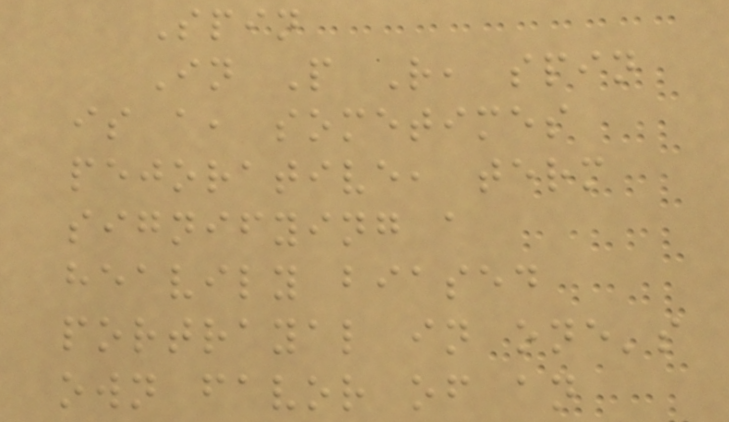Spin
In P R, spin
is a, sometimes
pejorative, term
signifying a
heavily biased
portrayal in one's
own favor of an
